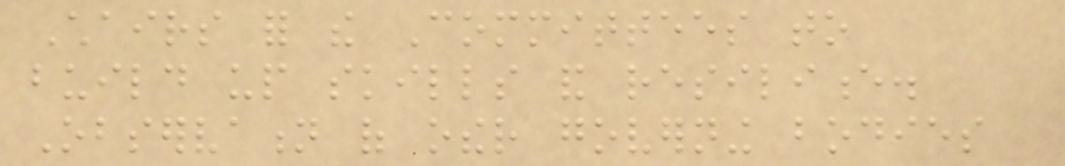Chairs for the Committees to
build up skills and resilience.
Observation of other governing bodies
